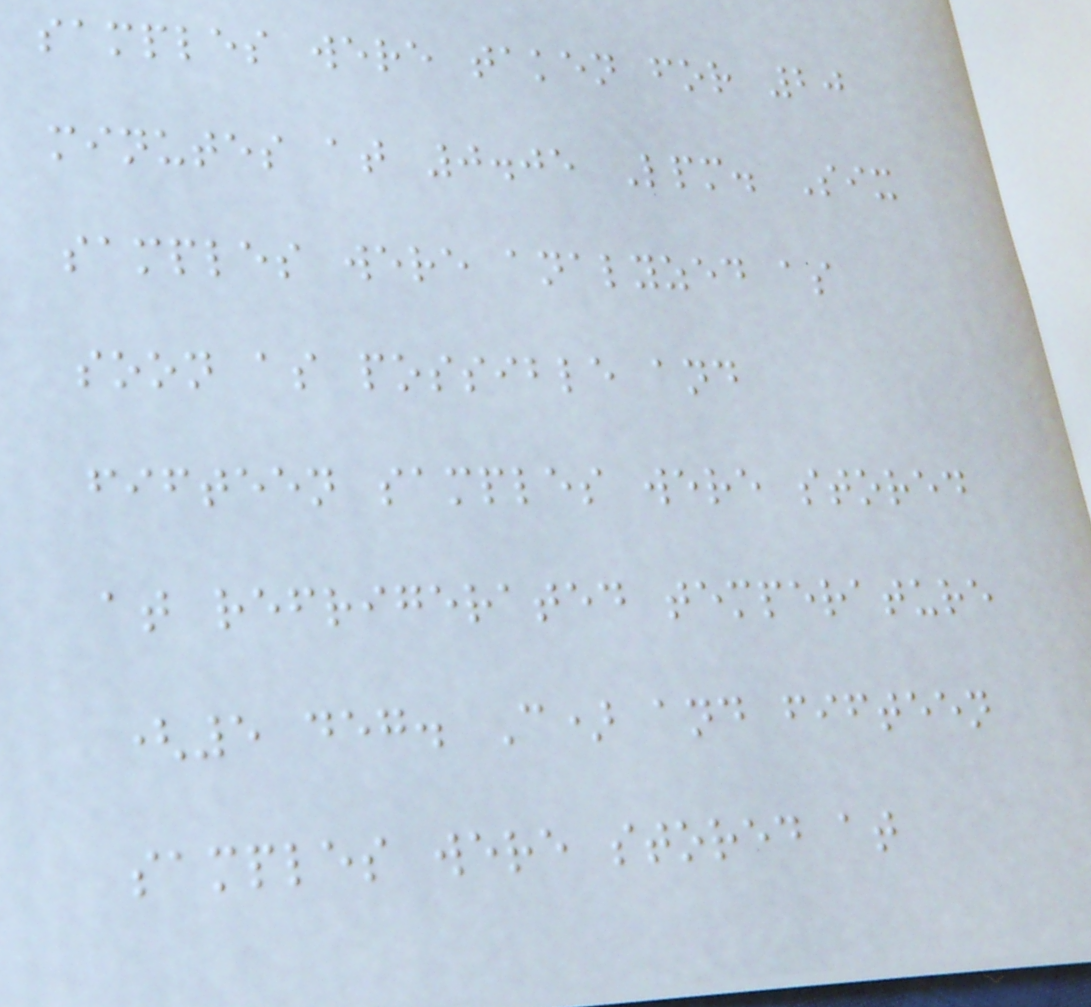samples were taken for 20
minutes at 0.05 Lpm. Six
samples were analyzed as
soon as possible and
fifteen samples were stored
at refrigerated temperature
(5 deg. C) and fifteen
samples were stored at
